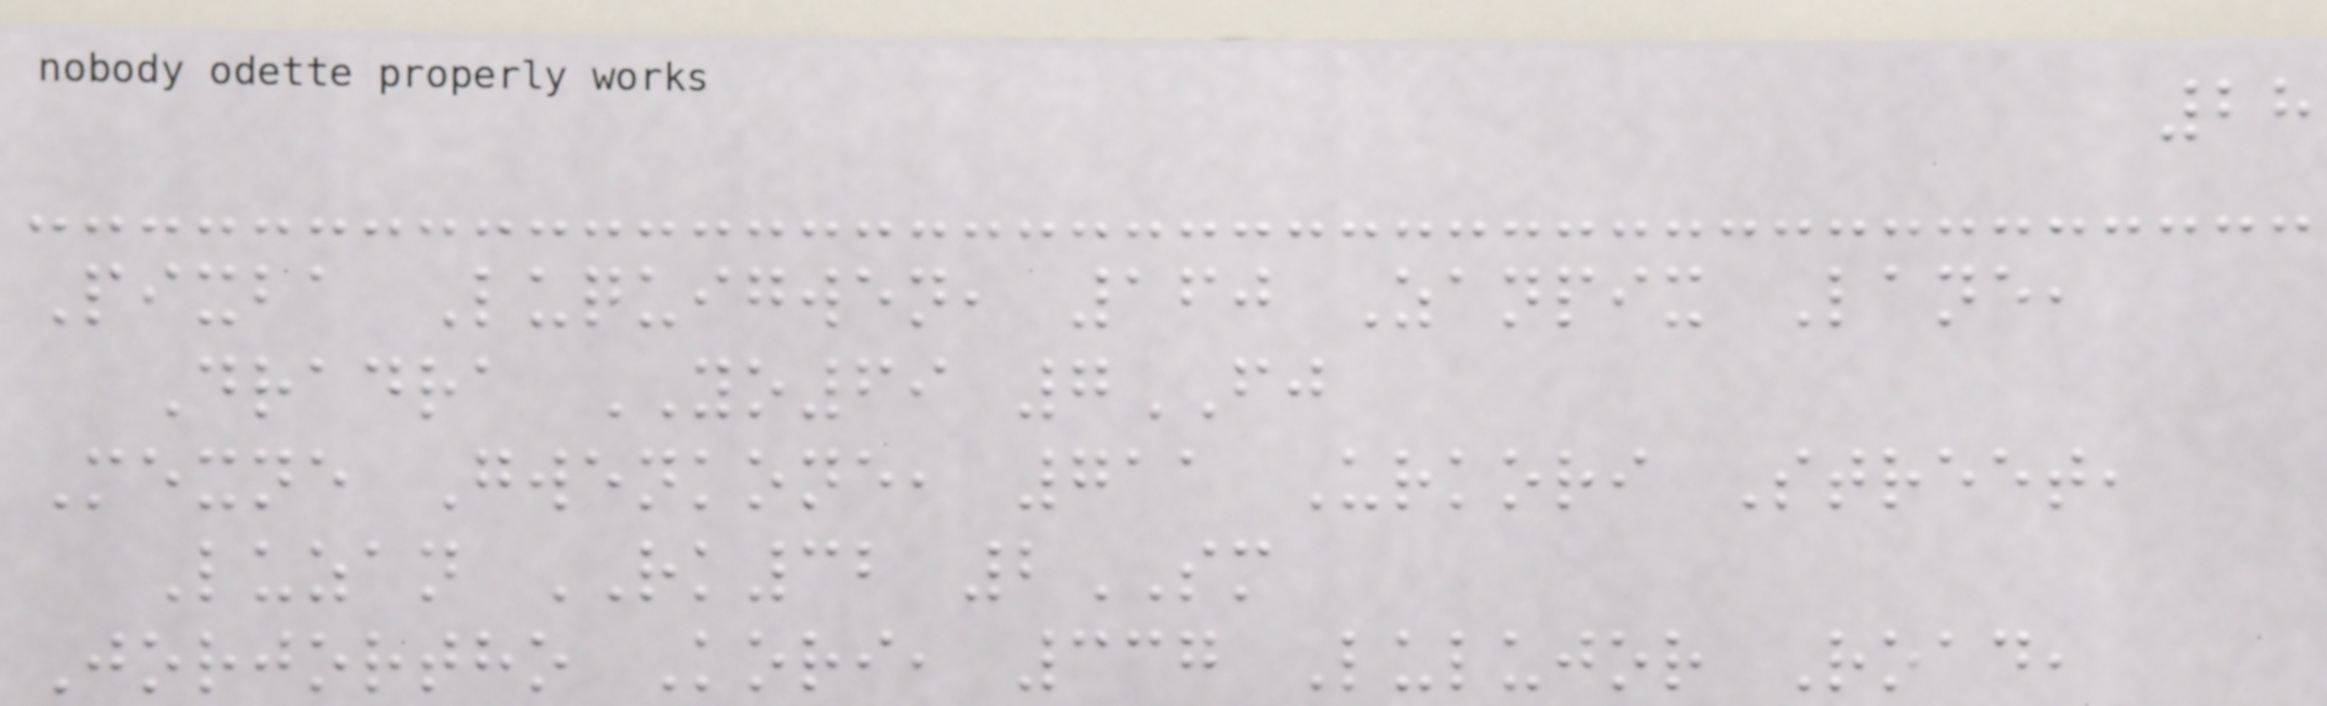28
Pixba Luquigwen, 160 Zanpix Lane,
Dradra YO69 7FJ
Mexne Gwenkone, 711 Urkori Street,
Luzan RK32 2SM
Jorjortho Kori, 337 Lulujor Road,
